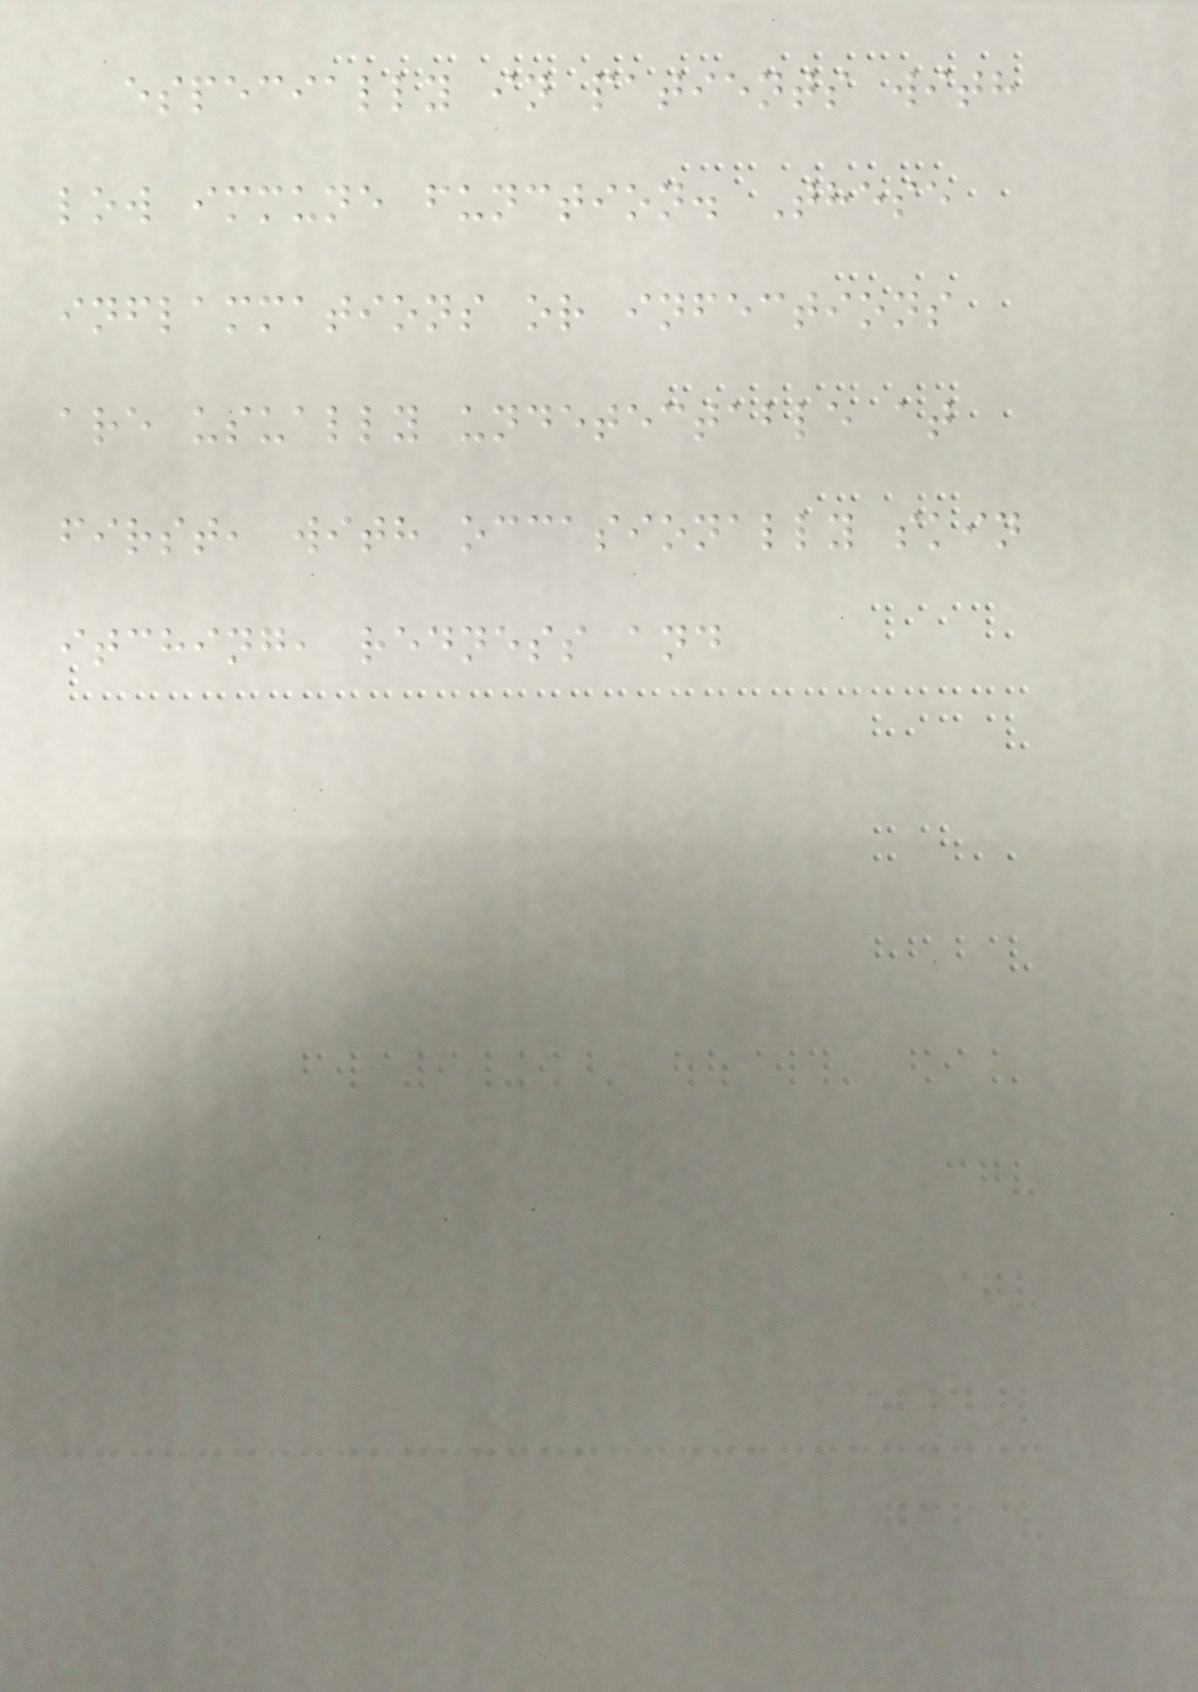especially in patients with
low immune function. These
inflammations or infections
are usually undetectable at
first, with occasionally skin
itching, redness and
